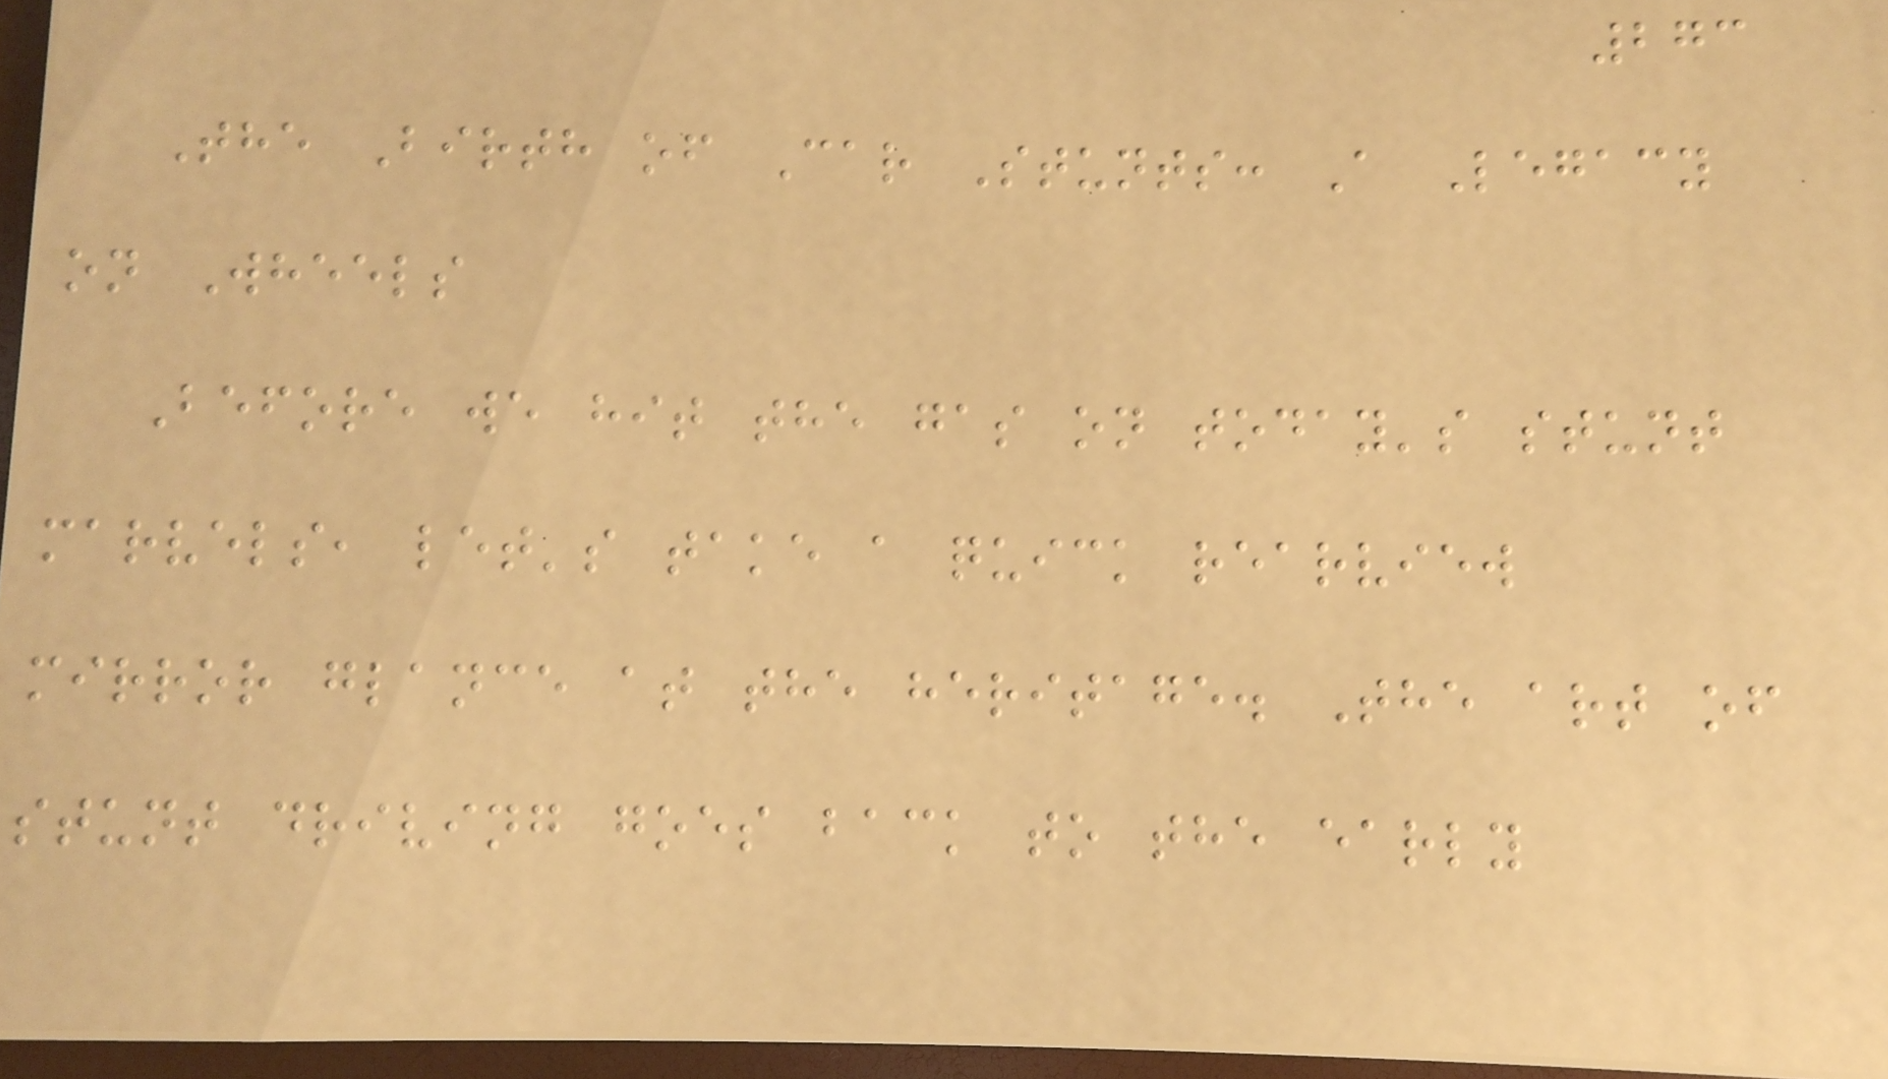273
The Birth of Car Stunts: A Legacy
on Wheels
Before we hit the gas on today's stunt
marvels, let's take a quick rearview
mirror glance at the heritage. The art of
stunt driving goes back to the early
